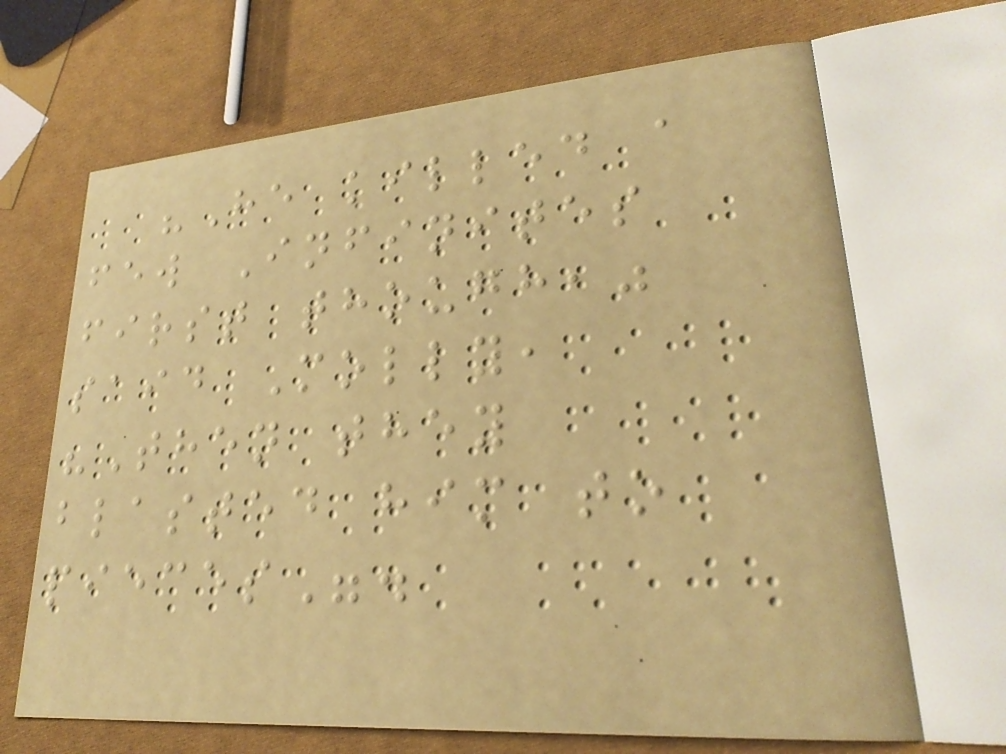"He killed a
few Infinites
first though,"
said Molly,
"Then they
blasted him to
pieces".
